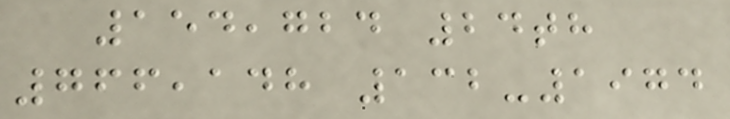154,724 24th
766,148 132-1974
